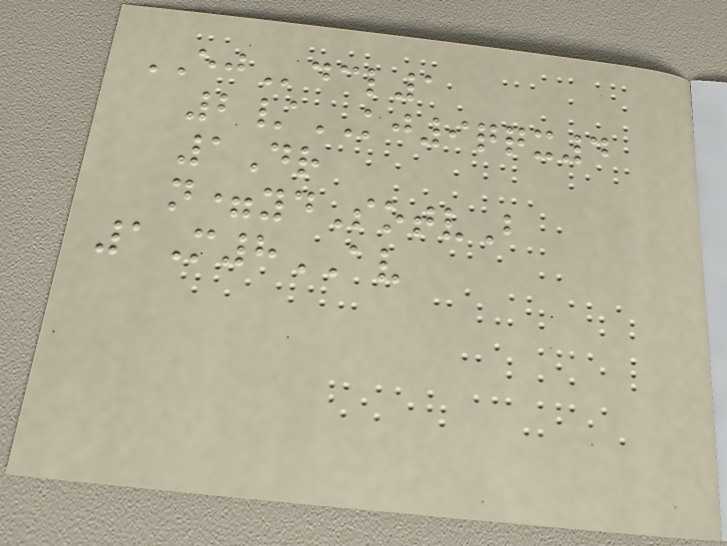EJdcl1
2/KJ9qqx4
1Dr
n=ydSotvB
1M8AV
